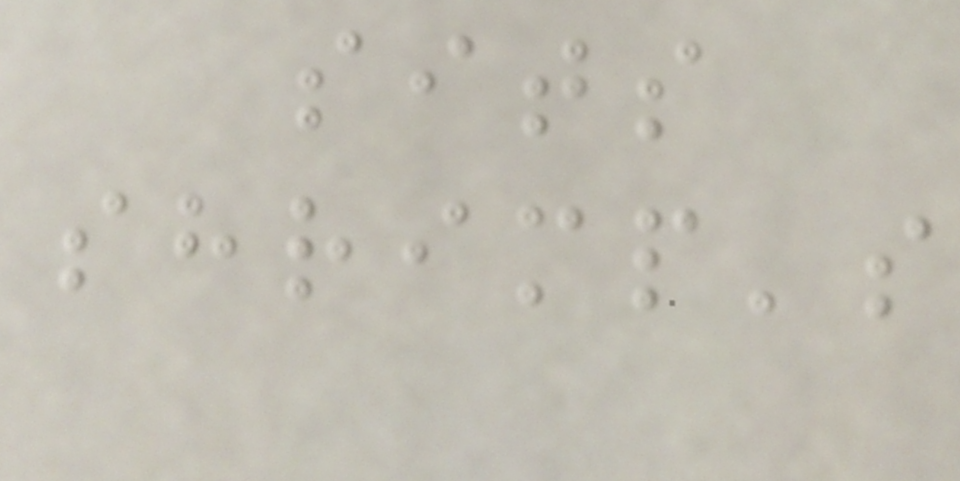sits
shrimp's
